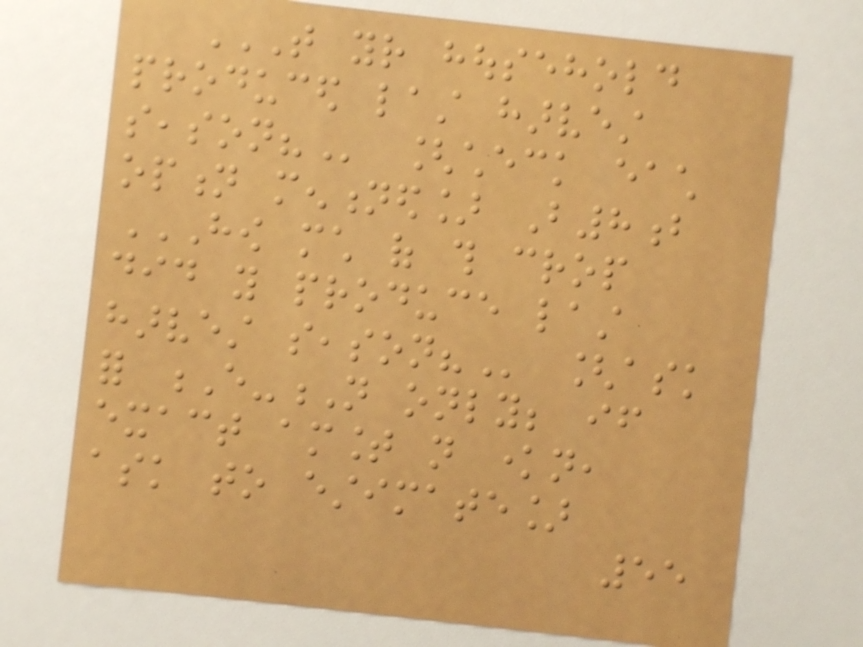THAT YOUR HOUSEHOLD
PRODUCED LAST HARVEST
SEASON? [check each
option mentioned] B8b
HOW MUCH OF THIS CROP
DID YOU PRODUCE LAST
HARVEST SEASON? [ask
for E-N only; if
exact amount not known,
ask to estimate]
55
